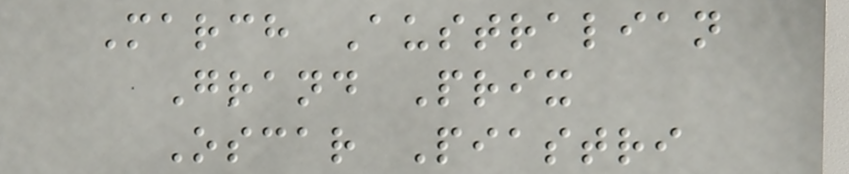March Australian
Grand Prix
Oscar Piastri
